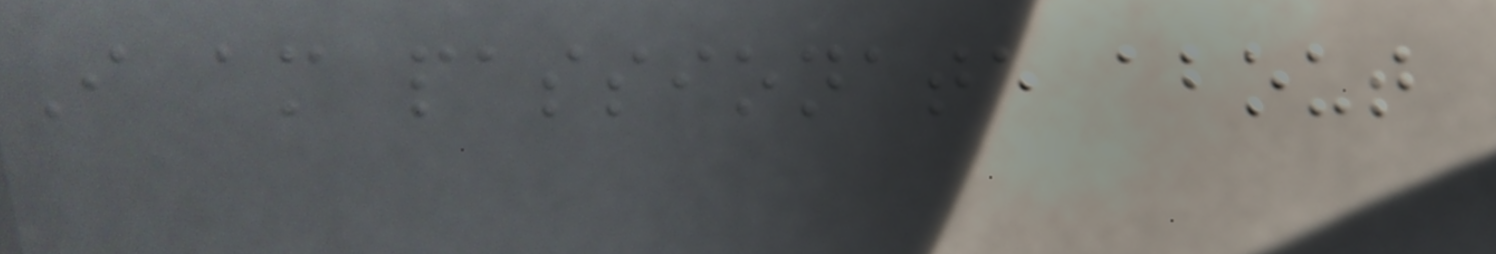I am passionate about
